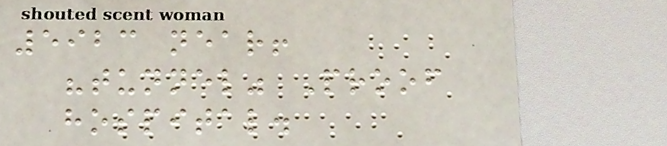5923 near!
"tunnel" Proof
hospital.
